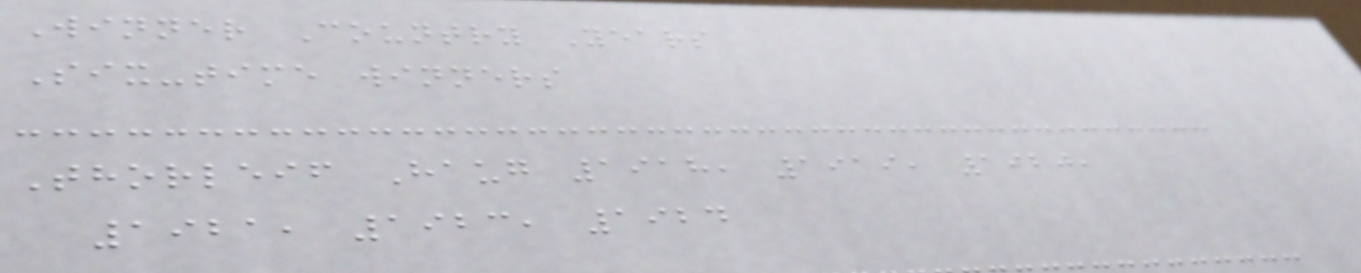Winner Country Years
Six-time winners
Thorleif Haug 1918, 1919, 1920,
1921, 1923, 1924
